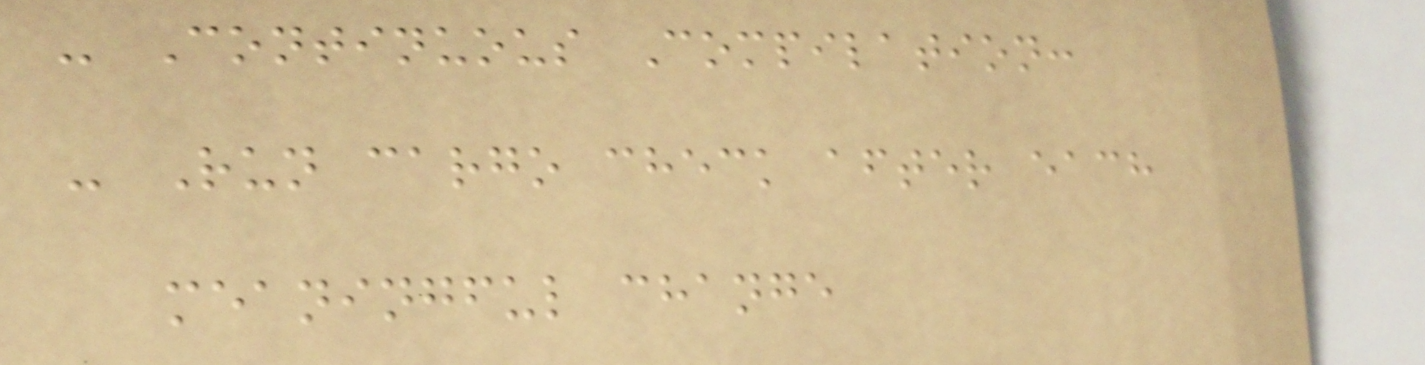- Continuous Compilation:
- Run cargo check after each
meaningful change
